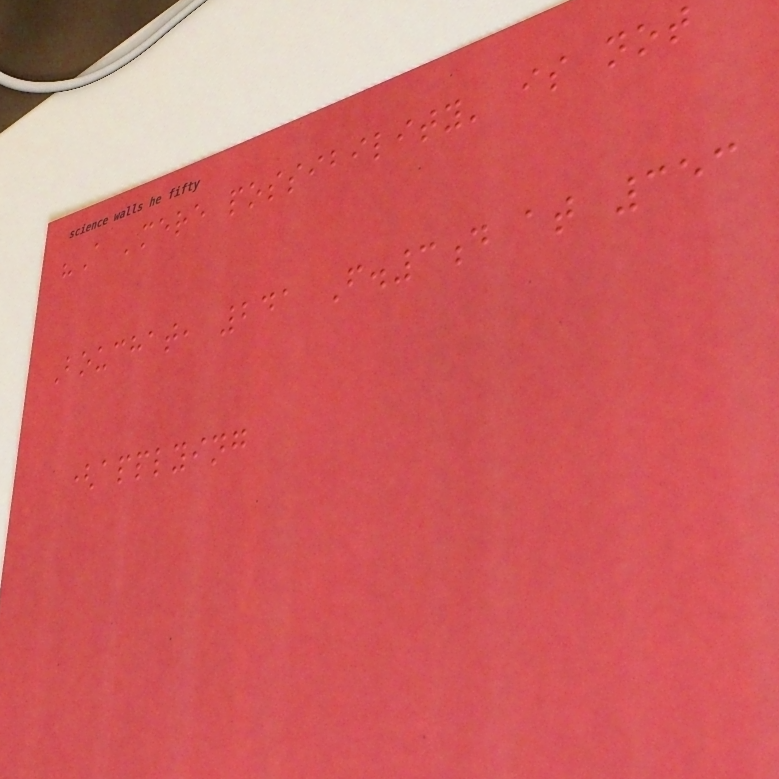"A 'mere possibility' is not
Bouchat, 241 F.3d at 353
(applying
